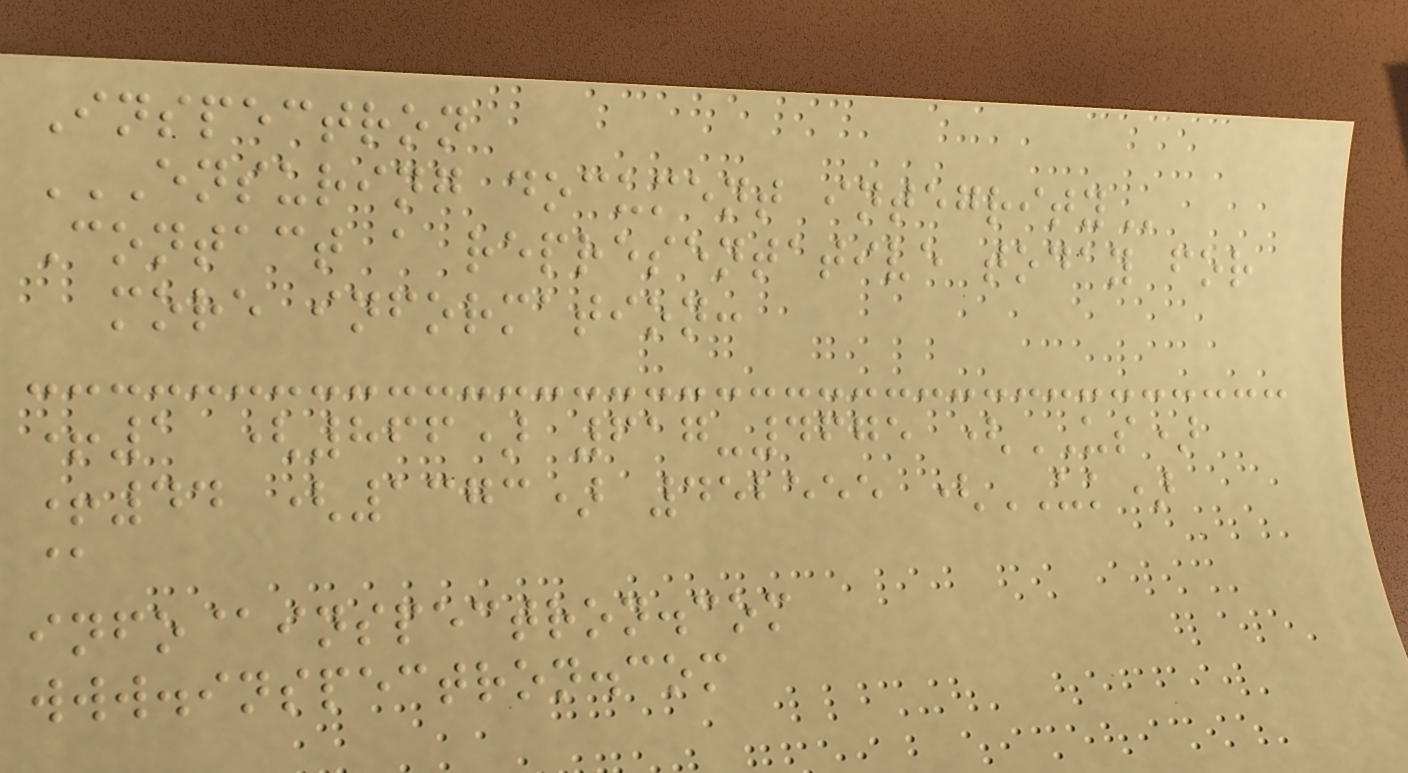Inspectron
ENSURING DOCUMENT INTEGRITY
Contact a representative today for
more information:
+1 (866) 617-4675 (US)
+44 (1373) 452555 (UK)
@
info@inspectron.com
www.inspectron.com
